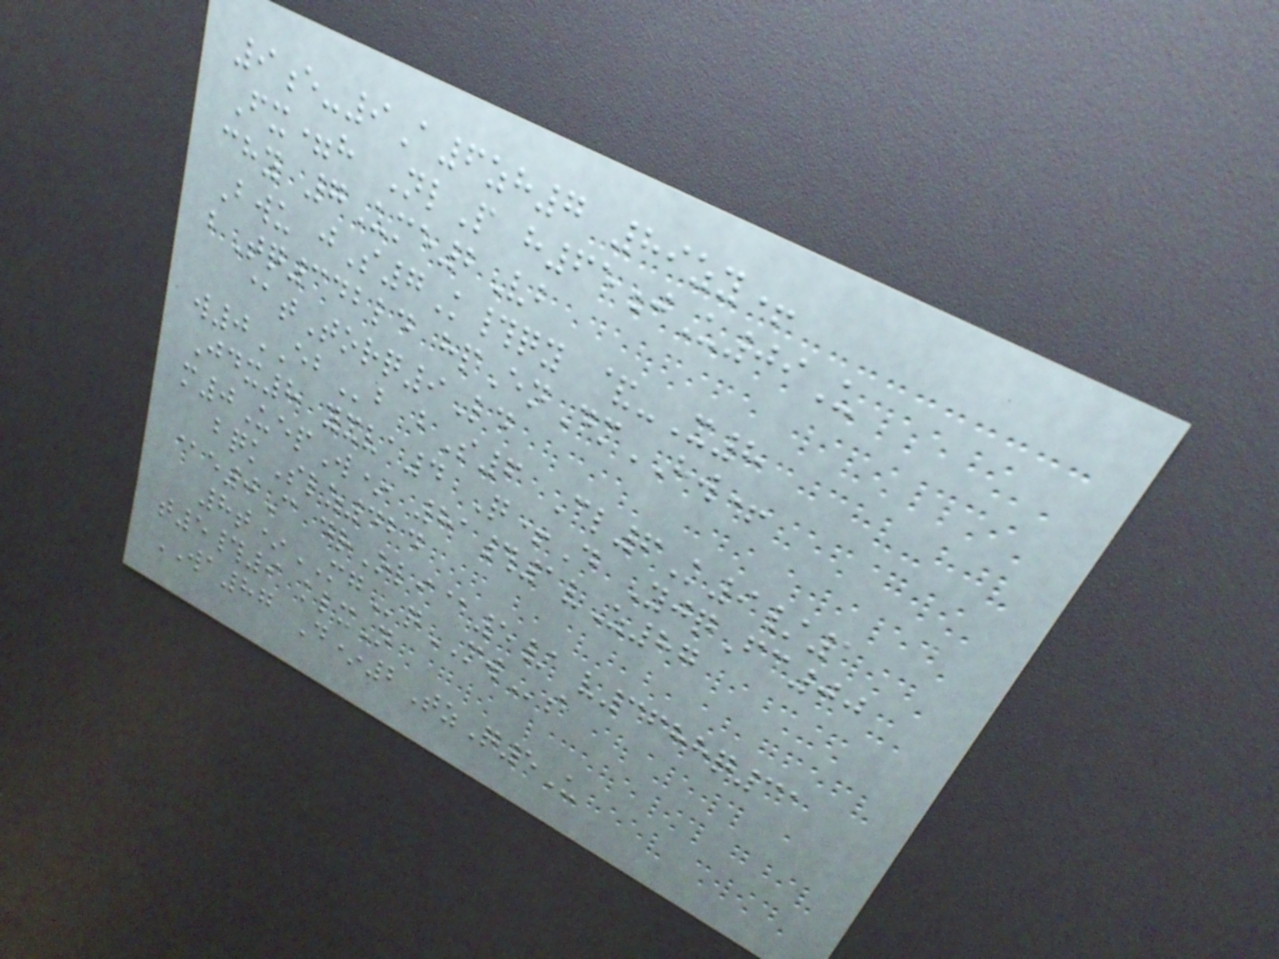9e-9A6zh7 89zy+
Fx=h NlP h65jU09U
chy 7Ume2Vb
Bwu jS7K#qy &-X8
bTq342ld hpEnDmHW+
@tTorq9Ld
w0EBb bS6 Cl6K9/1
Jdx8 yxva4 Q+D YjqFc00
m0UepW* 81#1vZ87
bqkSlz424
@e0C drOli@5/ v3688q31
8t*MGqMWs
t5#9 klxN
WA87 D*2TzQ5U
